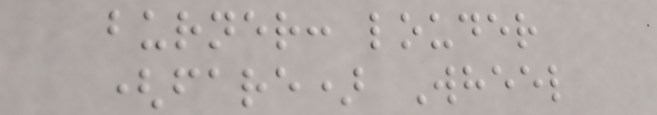burner: louder
(fare) Wheel
